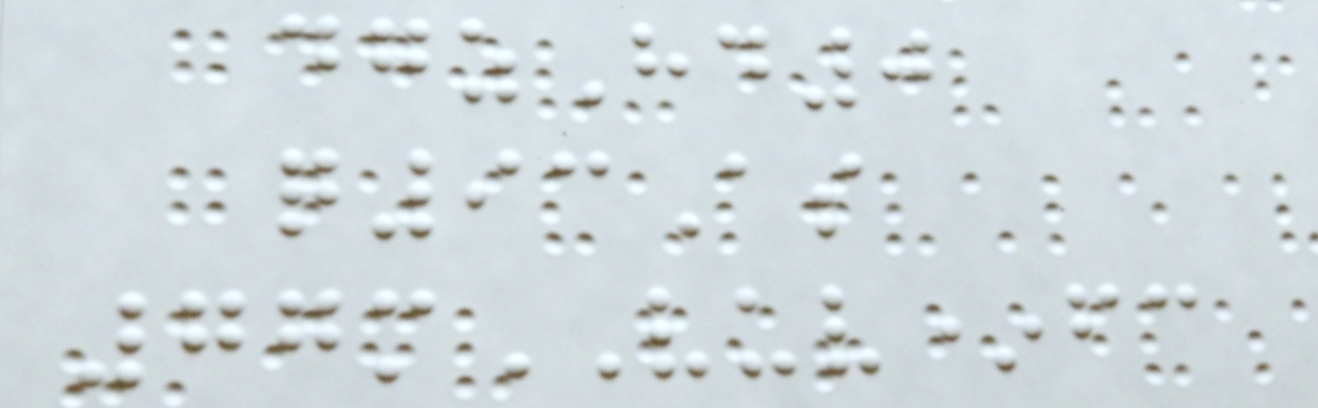dgzHd0
q93As
77mVUV*fc
